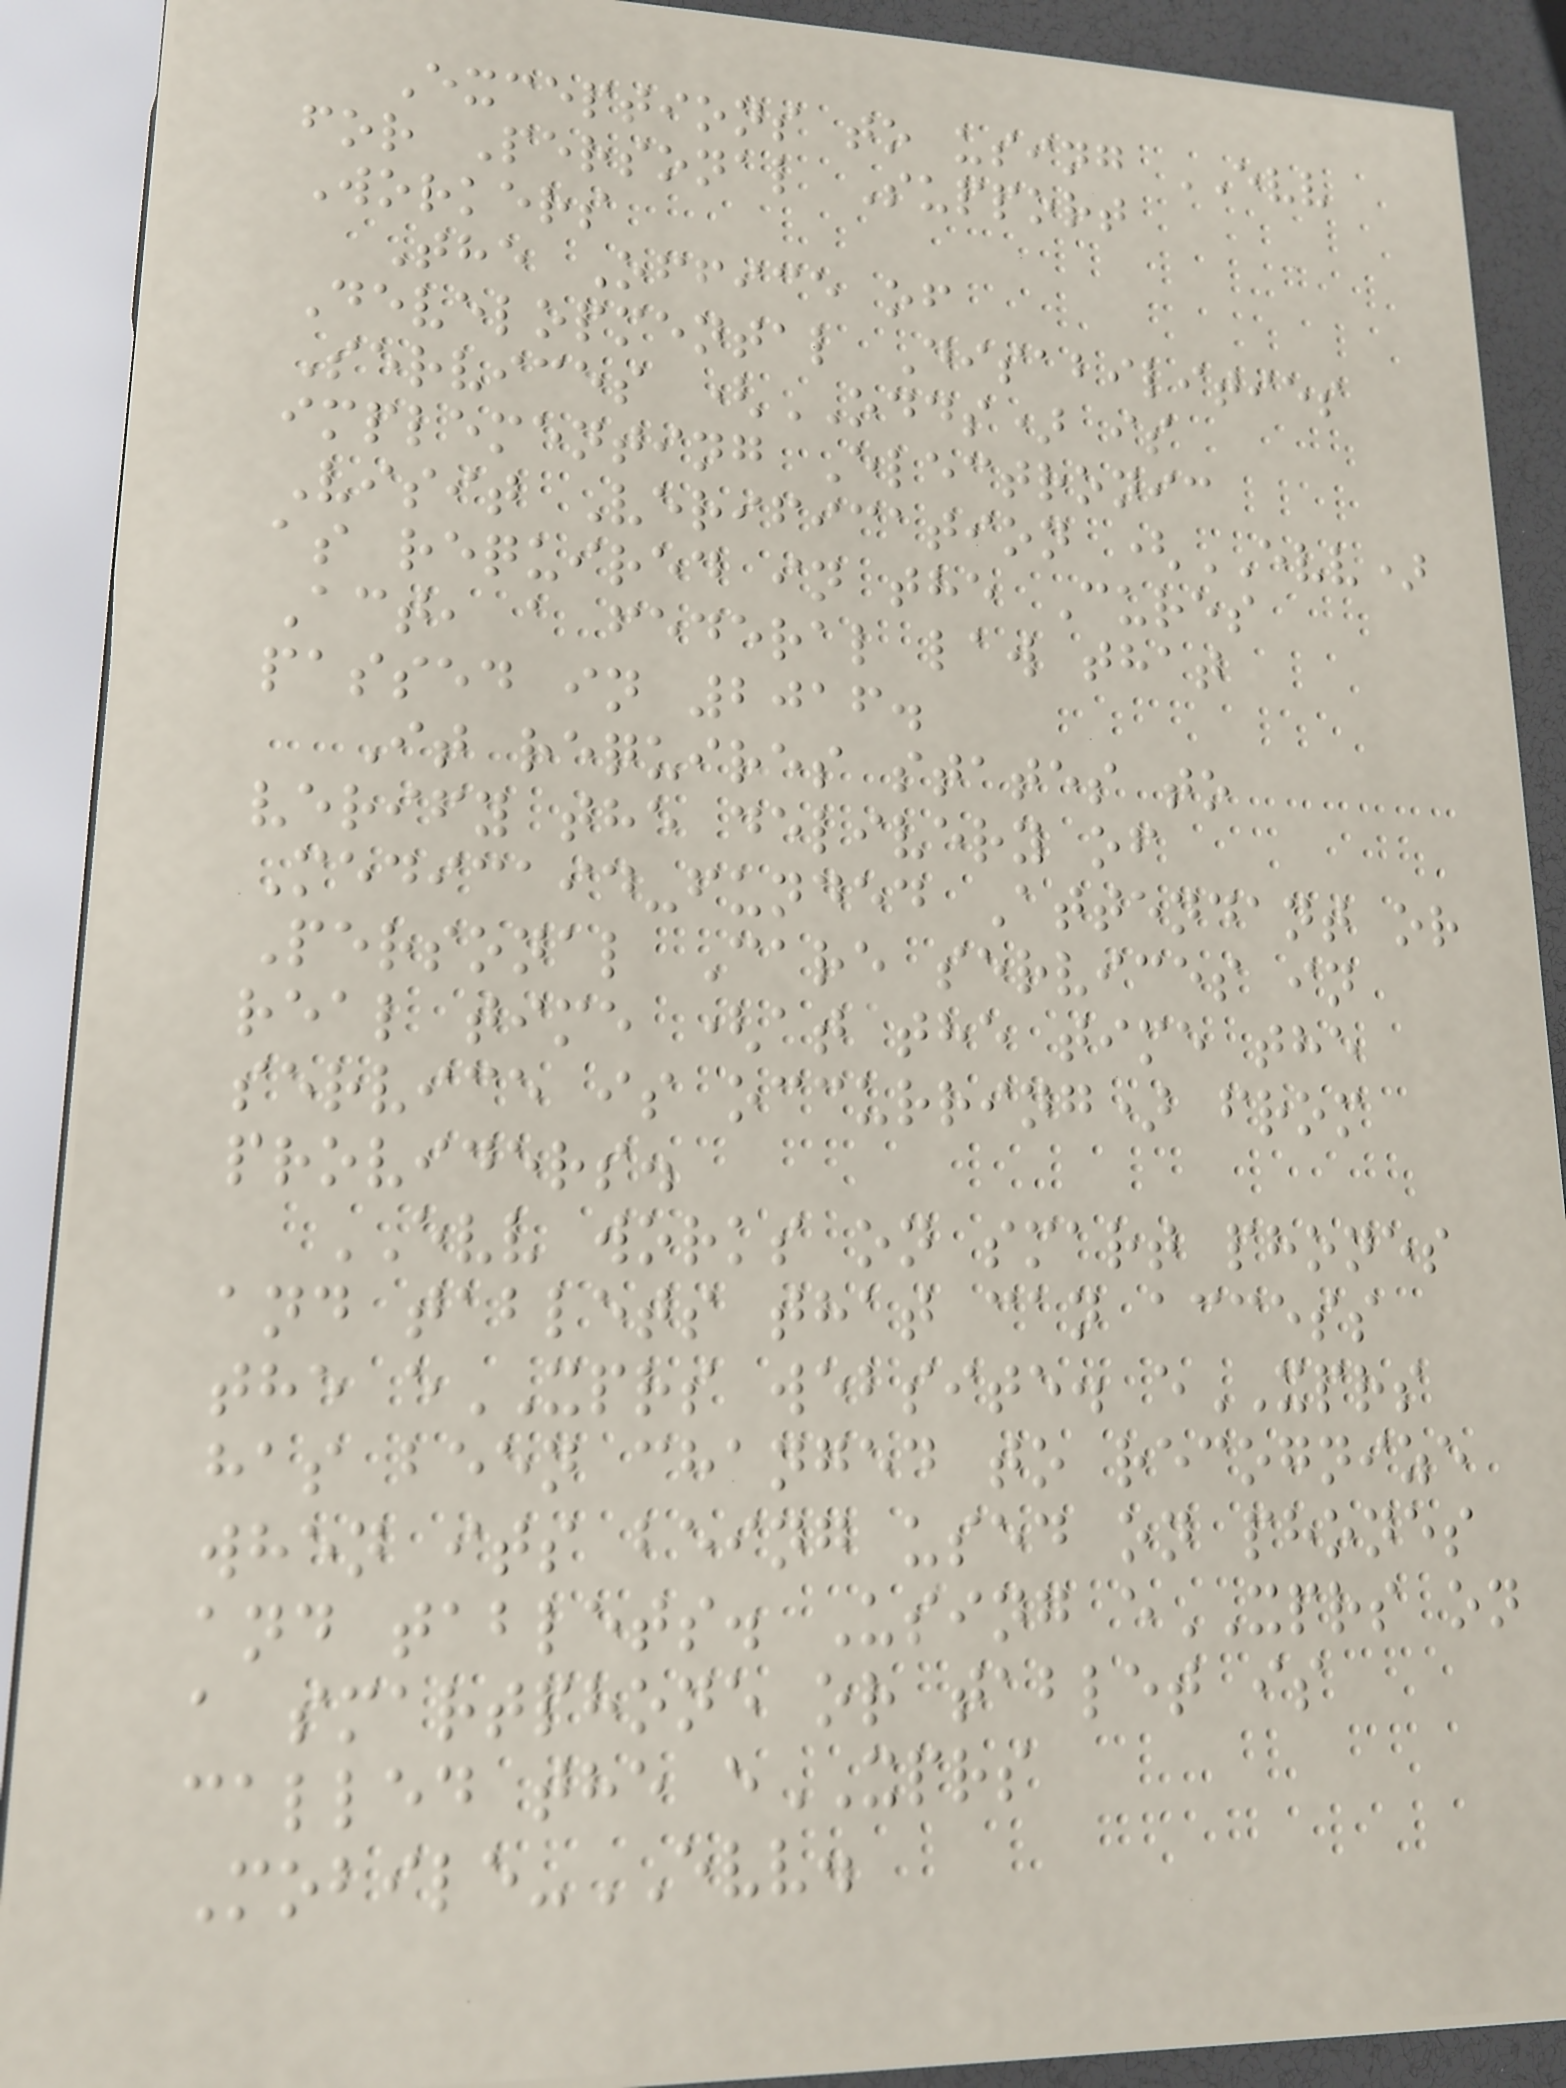Exceptions to using EVV
for Personal Support
Workers
The Office of
Developmental Disabilities
Services (ODDS) is
implementing Electronic
Visit Verification (EVV)
as required in the Cures
Act, a federal law that
passed in 2016.
It requires states to
verify the delivery of
Medicaid-funded Attendant or
Personal Care services in
real time (at the time the
service is occurring) from
providers.
EVV works on smart phones
and tablets that can access
the eXPRS website. eXPRS
has been changed to recognize
when its being used on phones
and tablets. Using eXPRS on
a smartphone or tablet is
called the eXPRS
Mobile-EVV.
